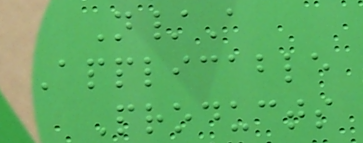N/A
Applicable
Products
